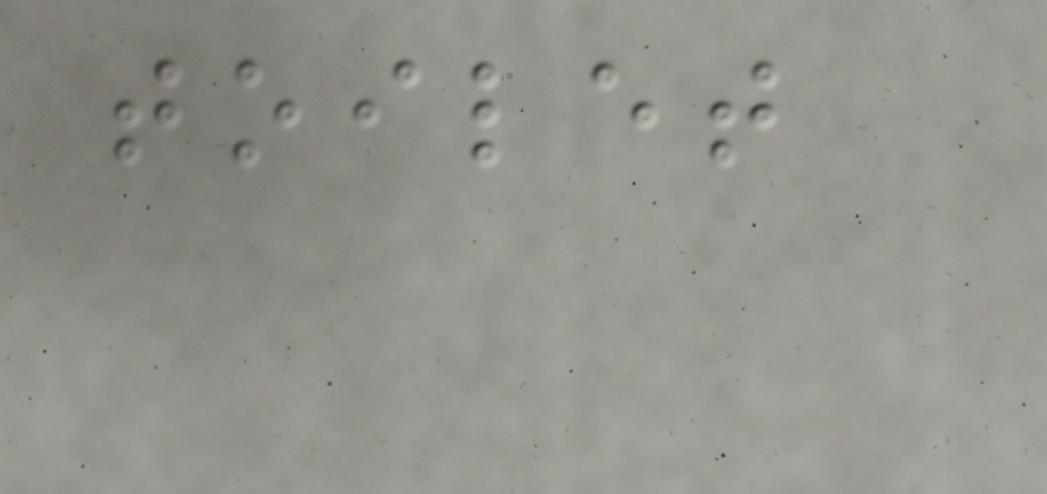toilet
